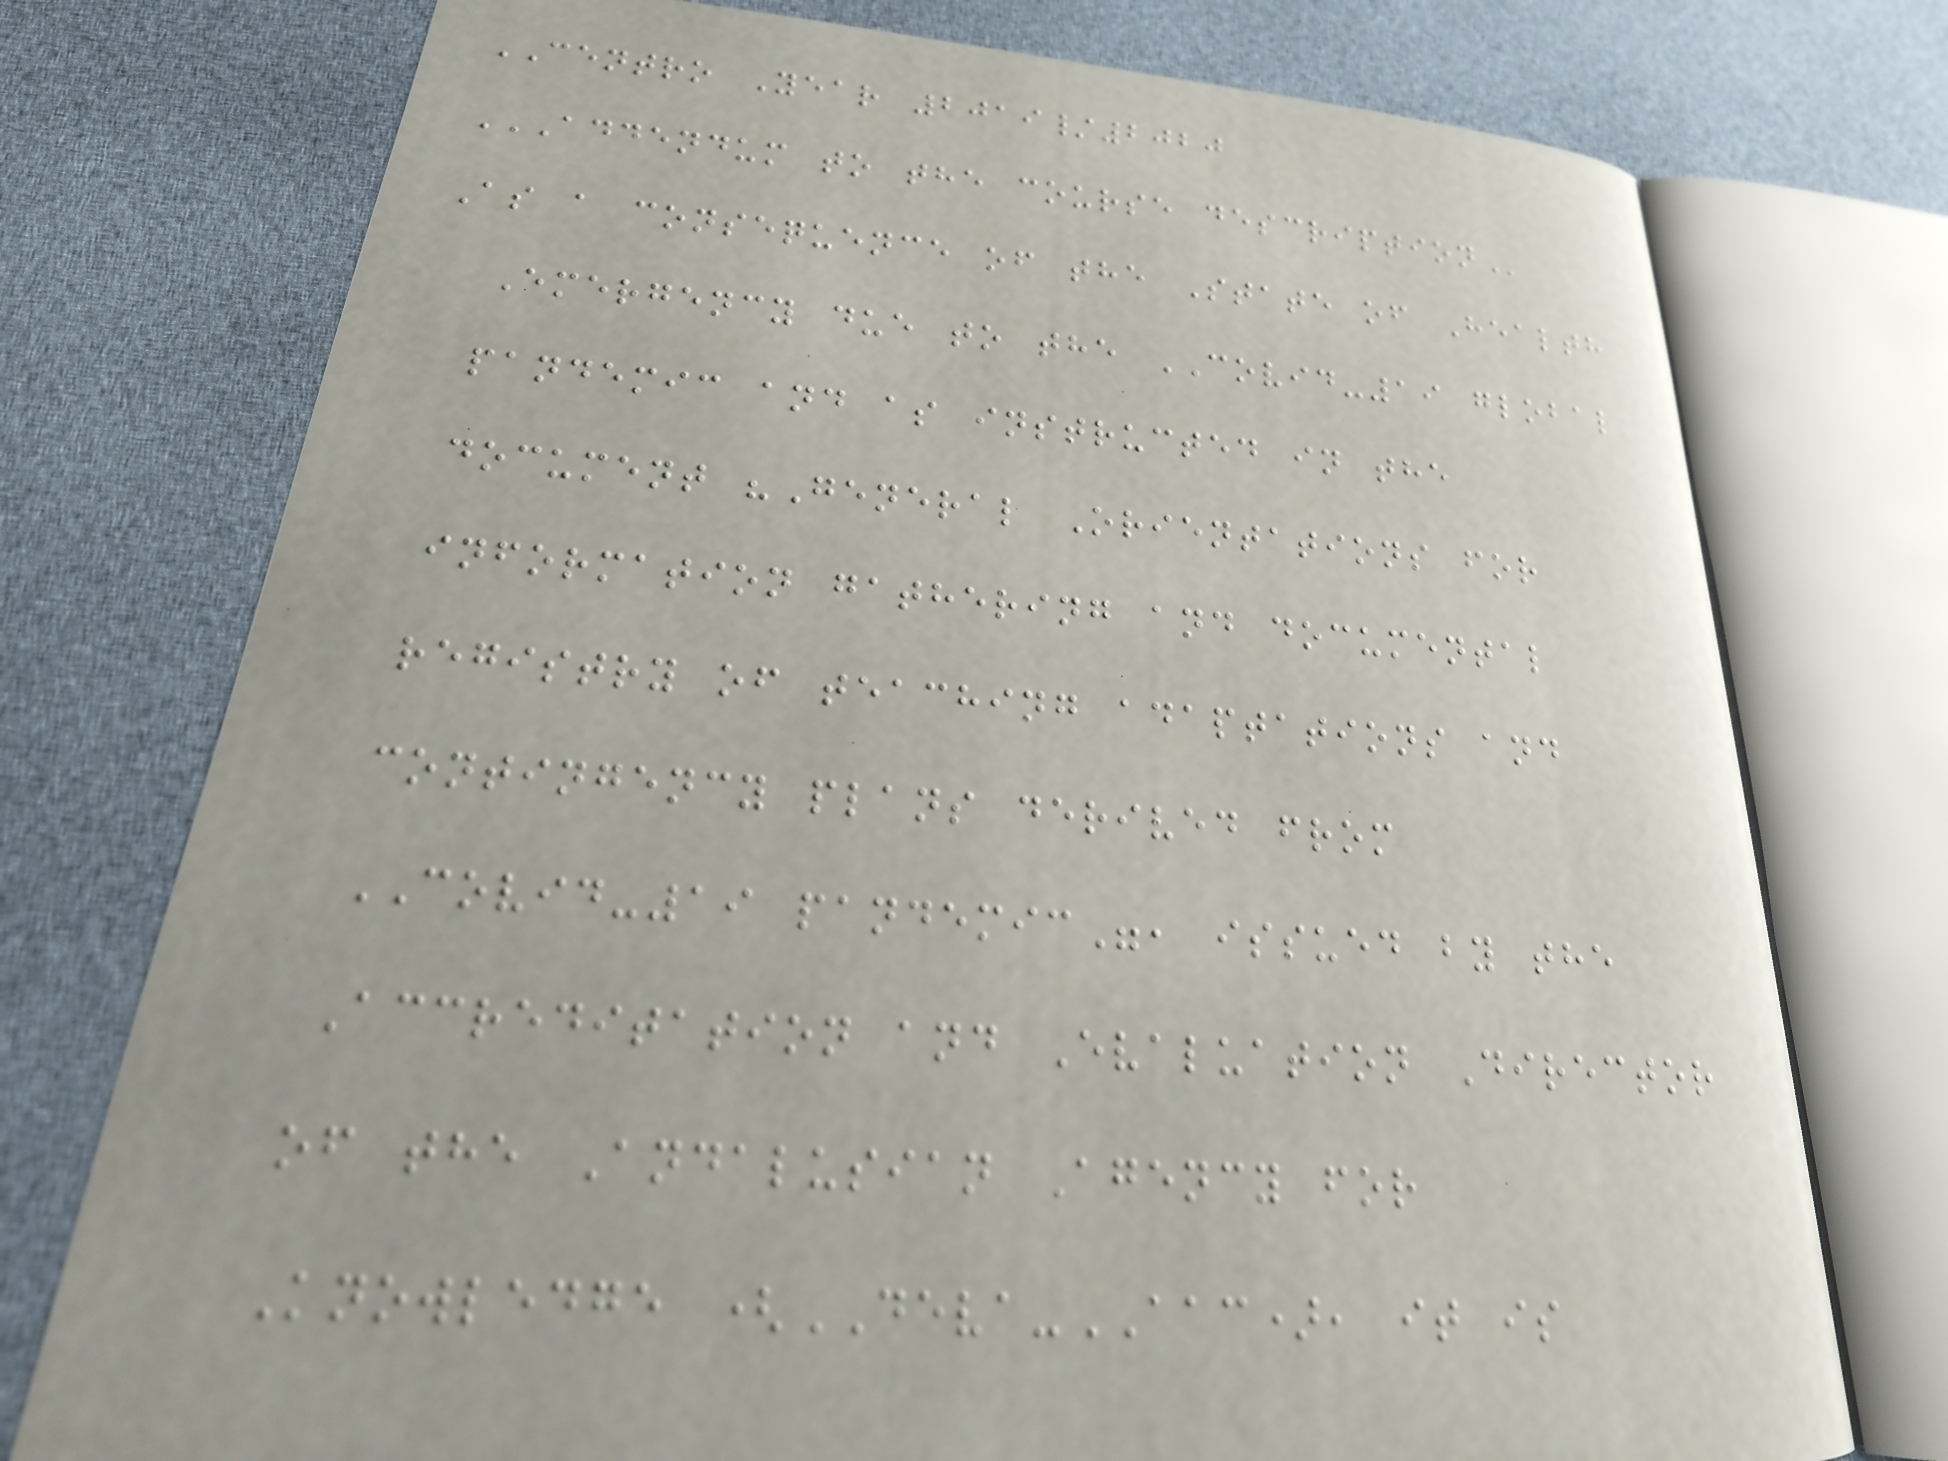CENTRO Year 2019/2020
ADDENDUM TO THE COURSE DESCRIPTION
As a consequence of the State of Health
Emergency due to the COVID-19 global
pandemic and as instructed in the
document "General Orientations for
information gathering and documental
registry of teaching adaptations and
contingency plans derived from
COVID-19 pandemic", issued by the
Accreditation and Evaluation Director
of the Andalusian Agency for
Knowledge (DEVA-AAC), it is
